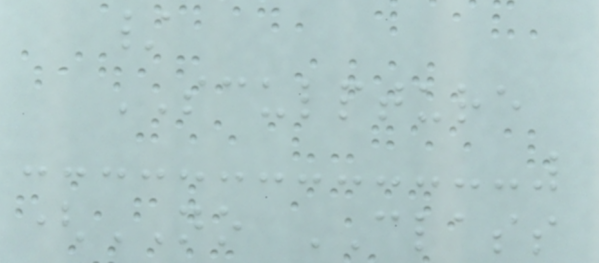/
SCULPTURE
(NO CLASS
